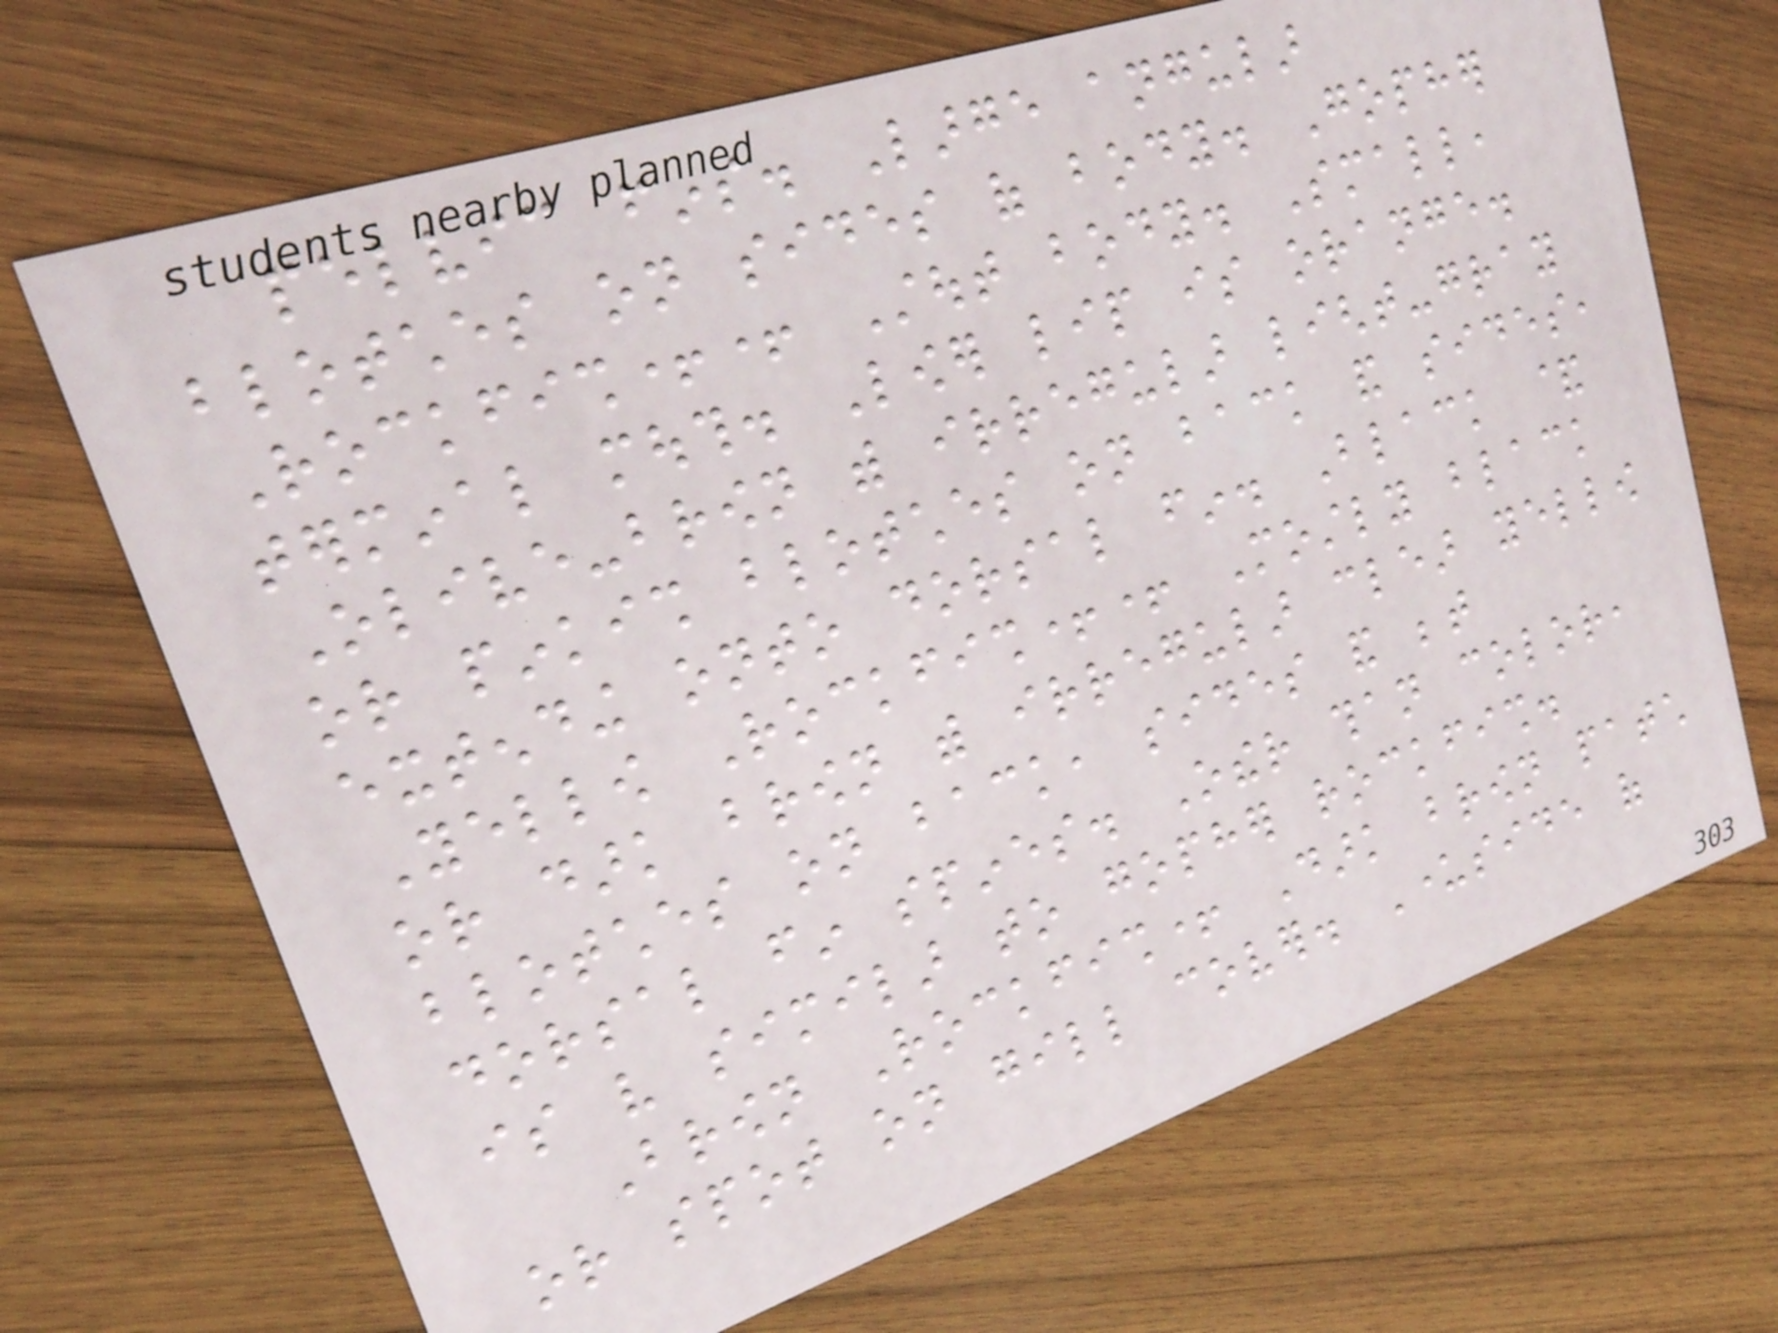pelvic fins. Large angular
blotches on sides of body. Gopher
Rockfish++ Stout body. Small,
terminal mouth. Lower lip is orange.
Olive-brown with irregular light-gray
or pinkish blotches on back and sides,
extending onto dorsal fin. Black &
Yellow Rockfish++ Mostly black
or dark brown with irregular clear yellow
blotches on back, sides and between
dorsal fin spines. Other than color,
is very similar to gopher rockfish.
Brown Rockfish+ Dark brown patch
or spot on gill cover. Underside of
